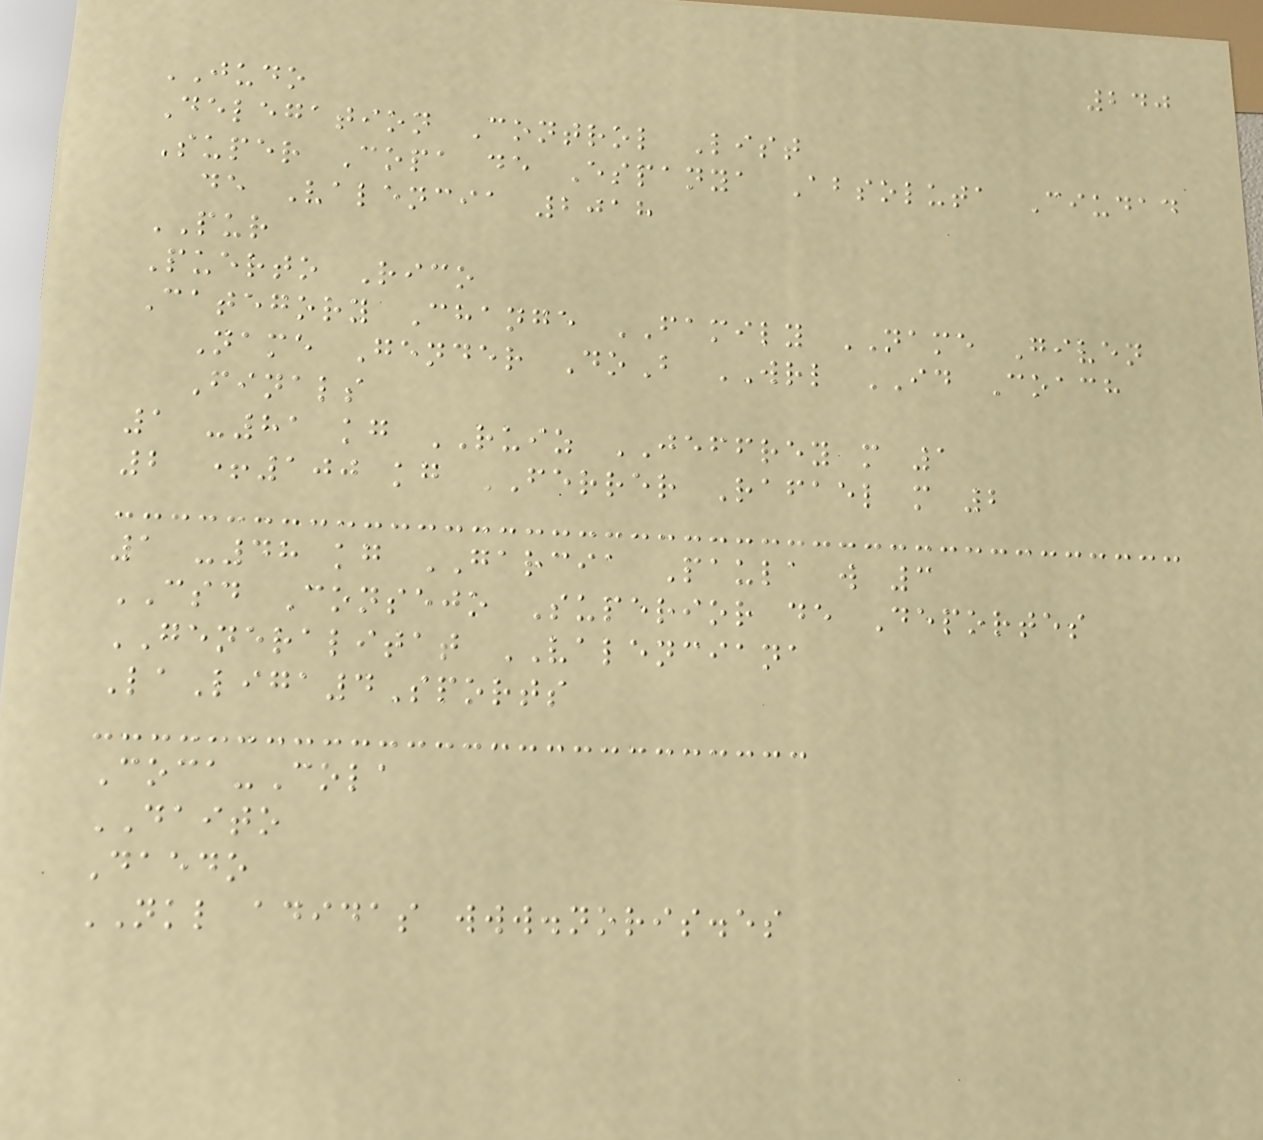240
JUDO
Delegation Control List
Super Copa de Espanya Absoluta Ciudad
de Valencia 2018
PUR
Puerto Rico
Category Change FAMILY NAME Given
Name Gender DoB WRL ID Coach
Finals
1 -81 kg RUIZ JEFFREY m 1
2 +100 kg FERRER Rafael m 2
1 -48 kg GARCIA Paula w 3
CSD Consejo Superior de Deportes
GENERALITAT VALENCIANA
LaLiga4Sports
Coca-Cola
DAITO
Daedo
NKL adidas www.noris.es
